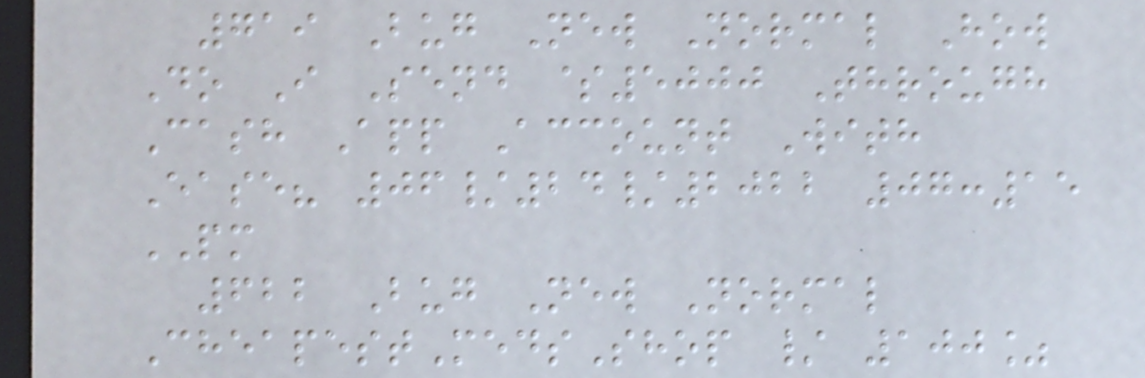719 Bug New Normal How
Do I Send $5000 Through
Cash App Account With
Ease? 06/24/2022 07:15
PM
622 Bug New Normal
CheapestMedsShop / 100%
